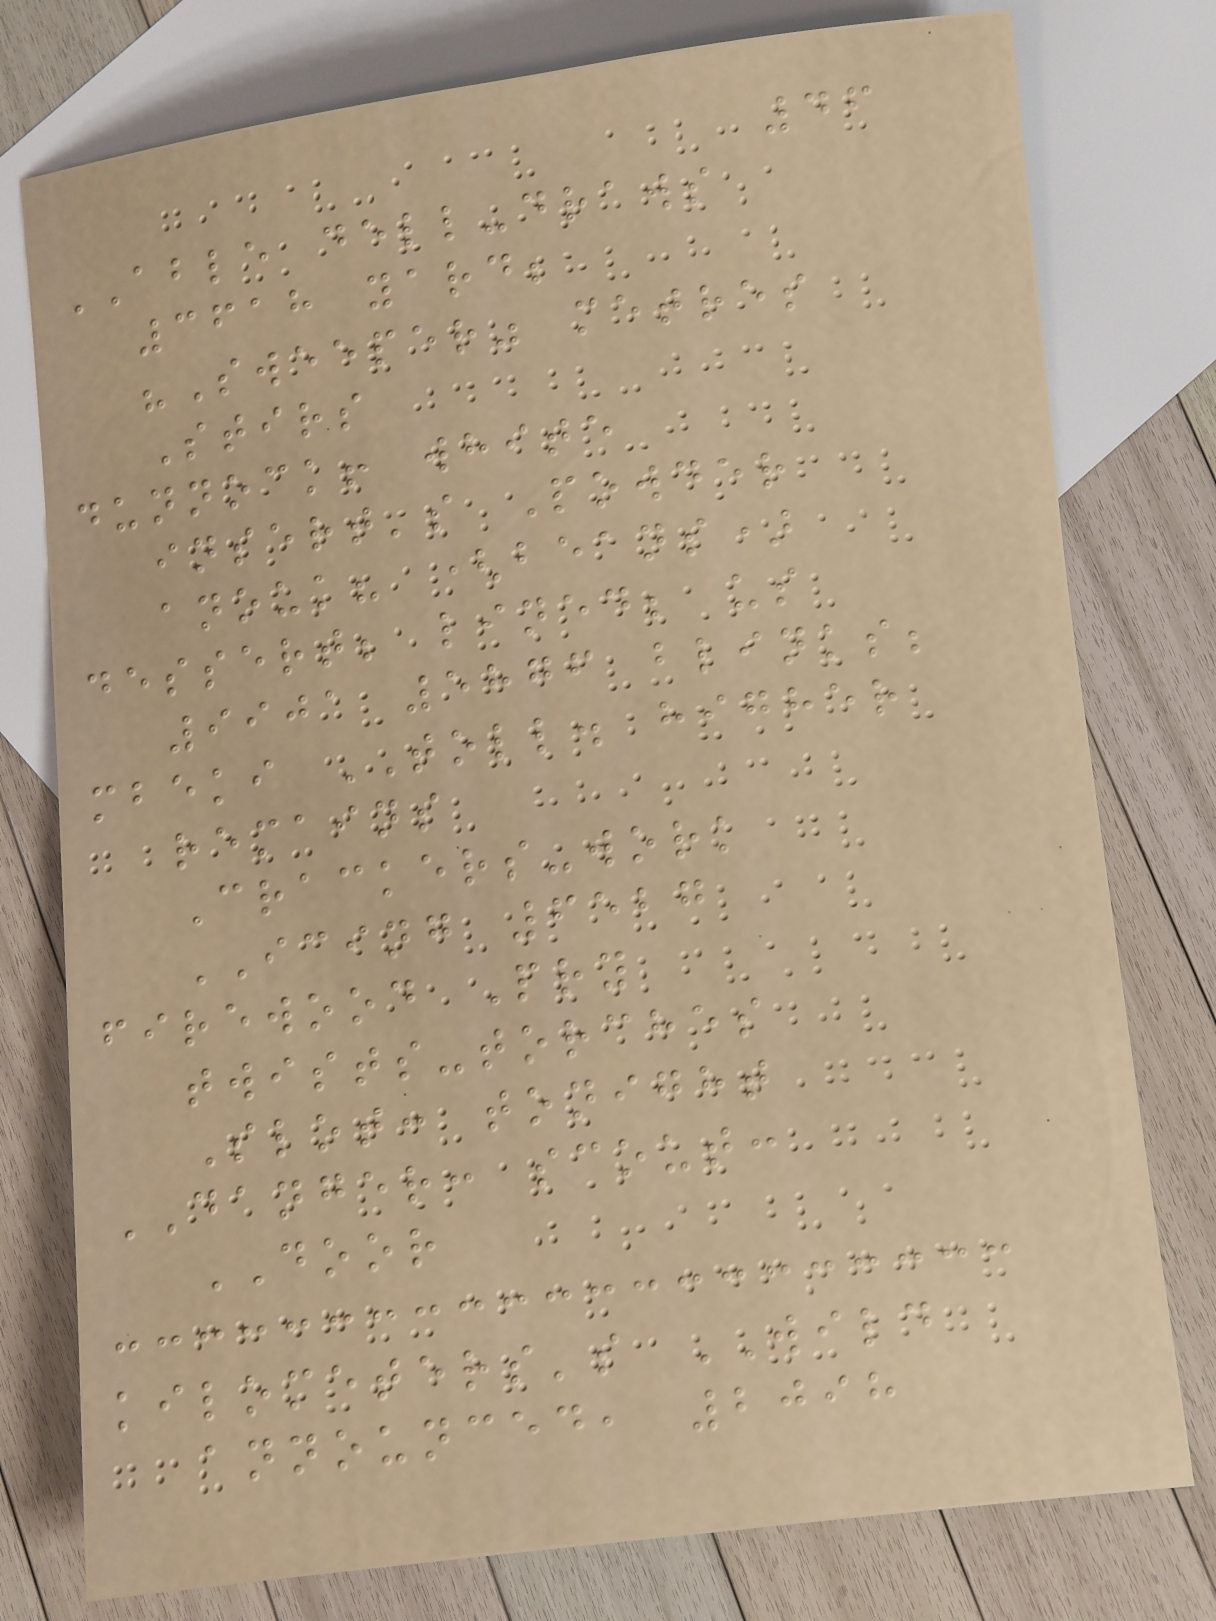46
ABLE dell-draws
3618 yard;
"Sweeper" metres
Stirs
dunnock! white
insert's Powder
anouk? (beans)
dessert; lined; us
9901 5876 blinks;
mbeki TOLL. higher
remains
Crackers-work
ICING 6527
firewood Pry
twists-torches
Slot: tonight
DANGER: scout:
DOOR
kilometers's WILD
announced, 2098
